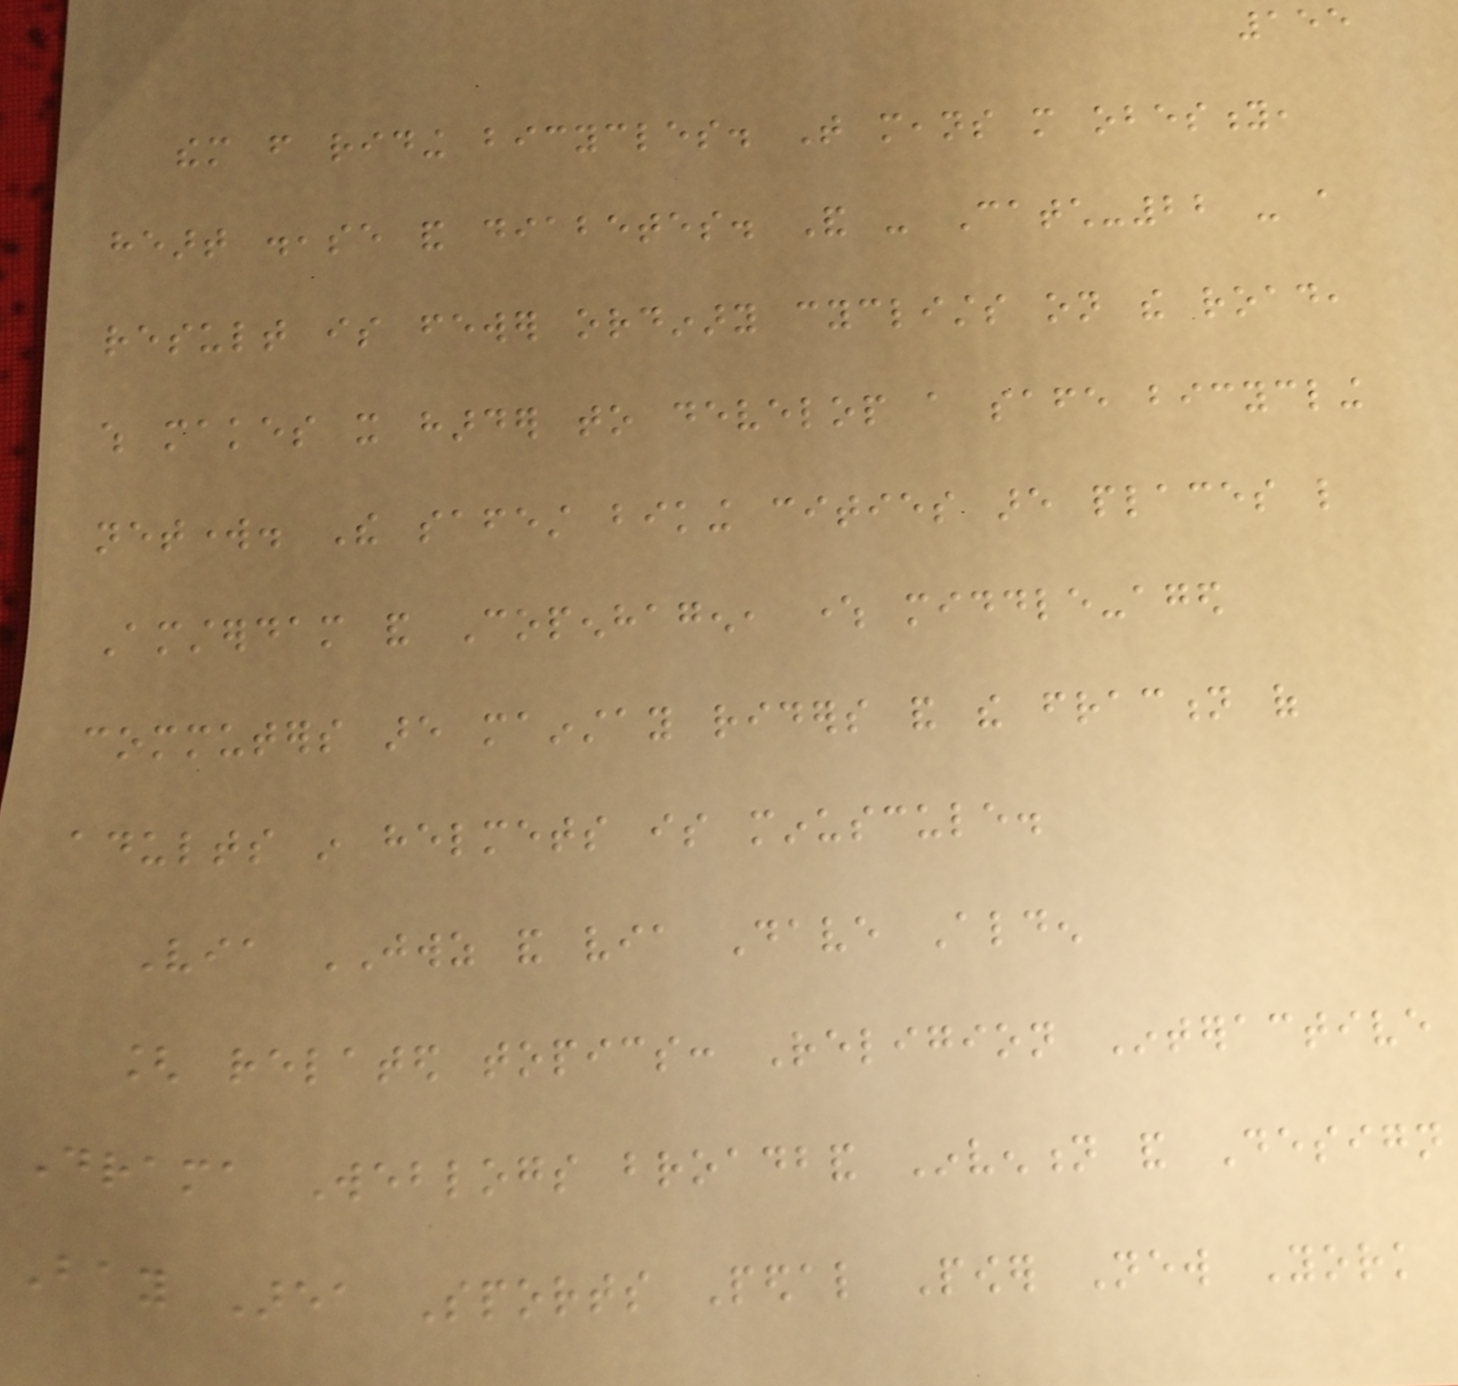155
them from riding bicycles. That means more obesity,
heart disease and diabetes. And - Catch-22 - a
result is fewer ordinary cyclists on the road,
which makes it harder to develop a safe bicycling
network. The safest biking cities are places like
Amsterdam and Copenhagen, where middle-aged
commuters are mainstay riders and the fraction of
adults in helmets is minuscule.
Via JWZ and via Dave Alden
[ related topics: Religion Interactive
Drama Weblogs broadband Invention and Design
Bay Area Sports Pedal Power New York
